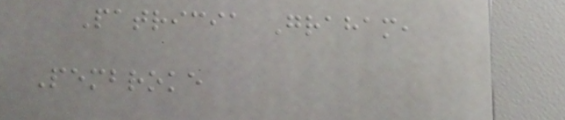Patricia Graham,
Pembroke
